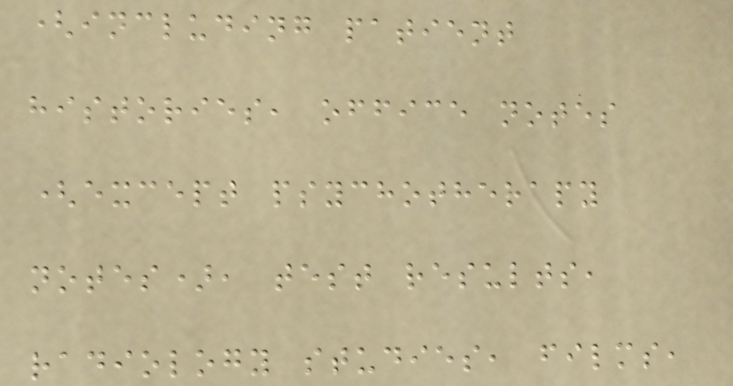(including patient
histories, office notes
(except psychotherapy
notes), test results,
radiology studies, films,
